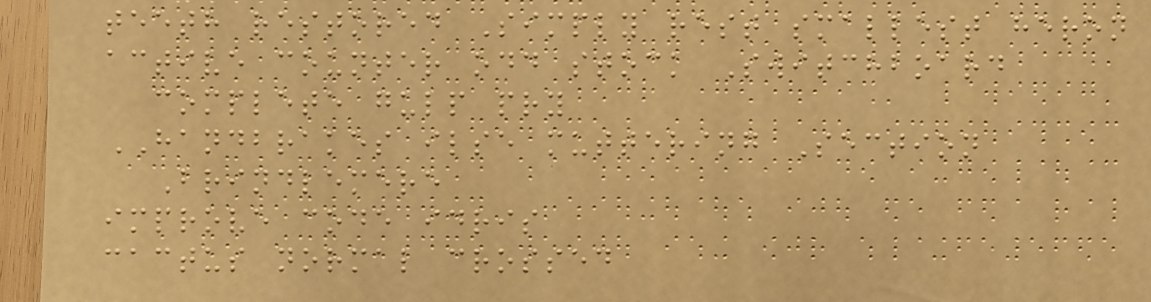teeth restored Simply rest smallest heron
active counter odd stock Switchboard
complete gulp pry
HANDBRAKES ilse muttering Section
Brindlemere
improve code idris
cactus normal crossed
